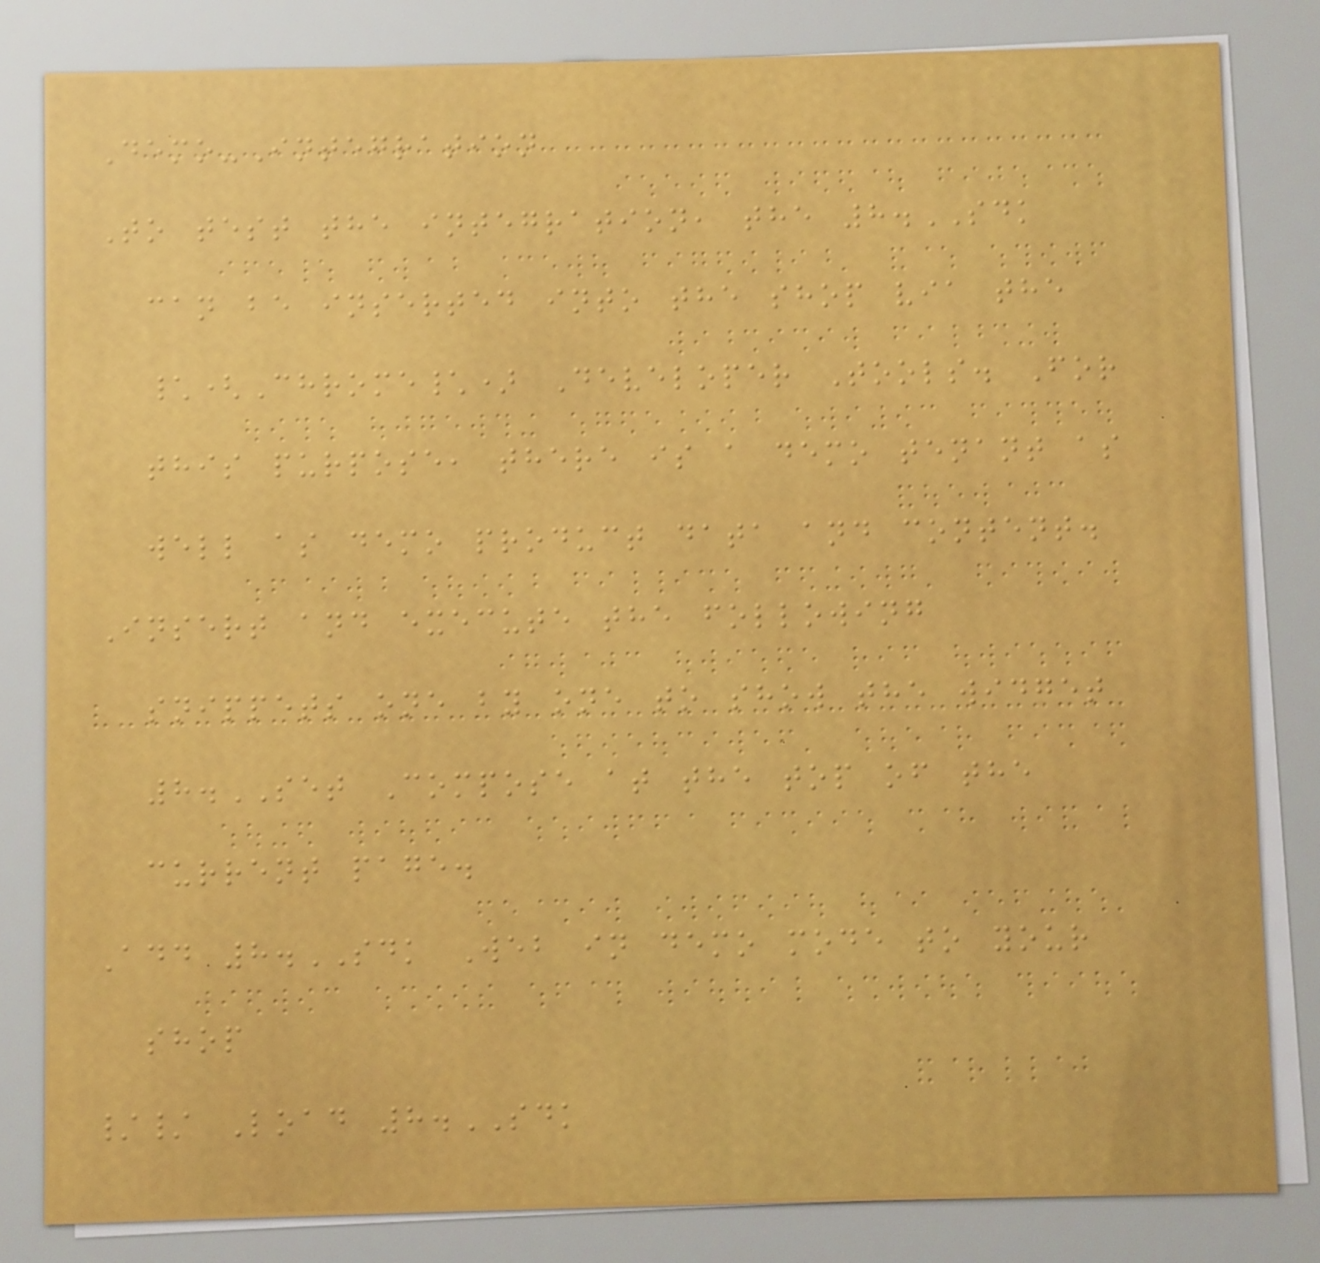Demo-Integration
To test the integration, the 8.SDK
can be inserted into the shop via the
\(Chrome\) Developer Tools. For
this purpose, there is a demo tenant as
well as demo product data and content.
Insert and execute the following
snippets one by one to show the widget
8.SET Compose at the top of the
current page.
Add 8.SDK Web in demo mode to your
shop
// Load 8.SDK
